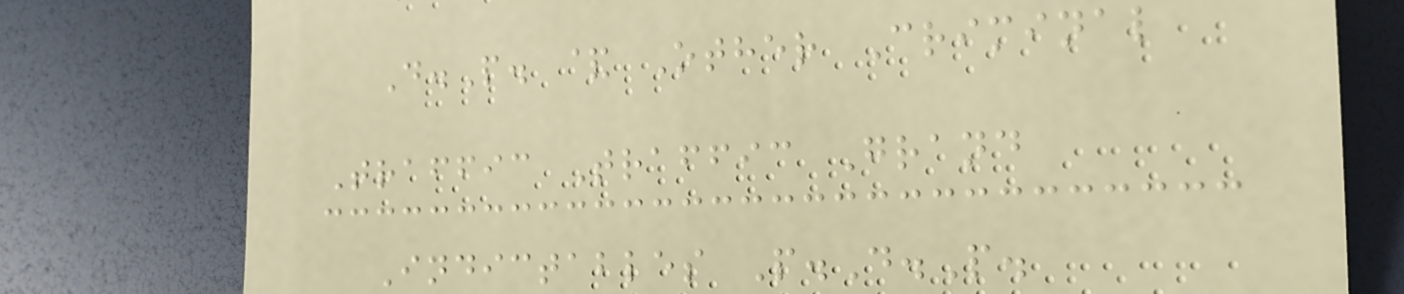D.P. & Other Criminal
Traffic Traffic Grand
Indictables P.D.P.
